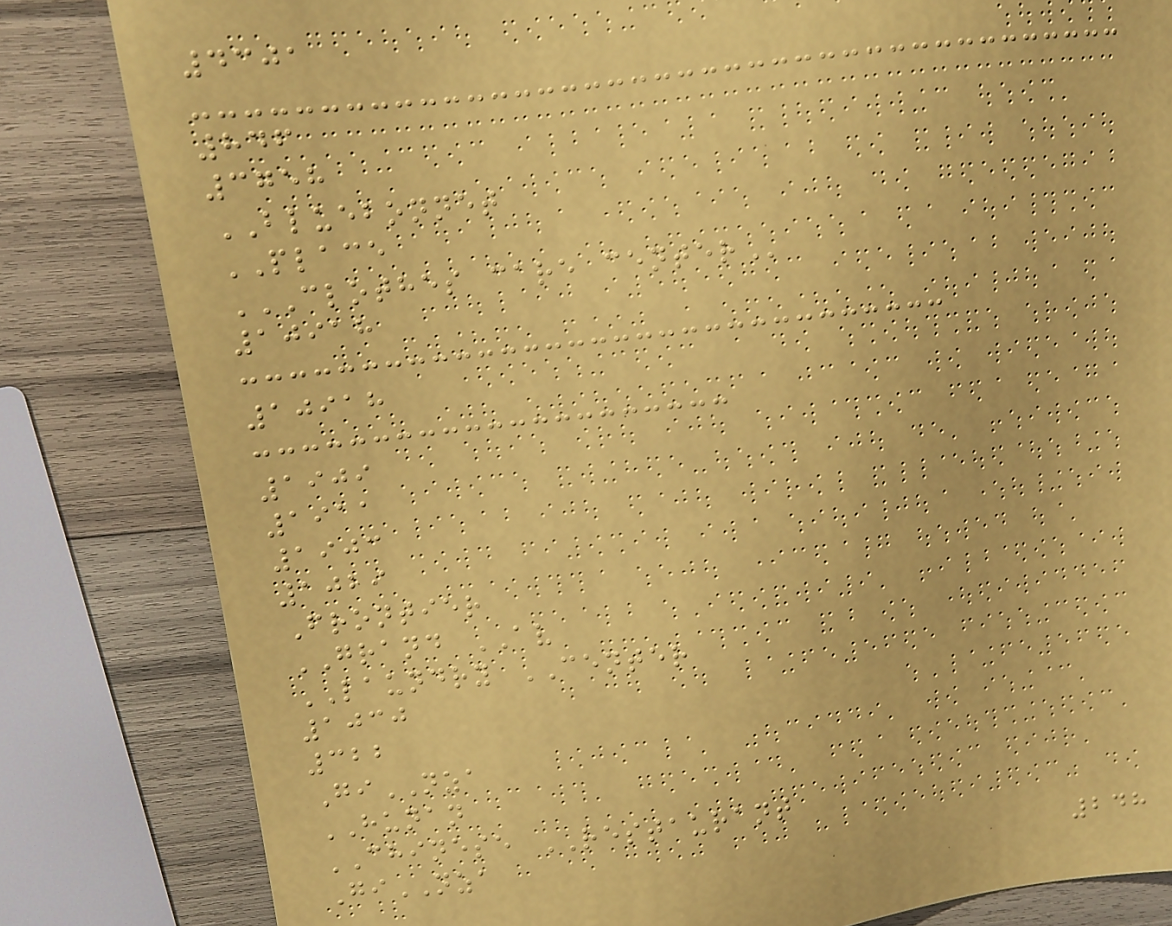4301
846
3758
BLUEBONNET
PLACE
CLOTHES CARE CENTER
10918
10918
1909
1911
1903
1029
Frontier
GRAND AV
LAUNDRY CENTER
1030
322
GiNZA
HUNAN
CHINESE RESTAURANT
GiNZA
248
